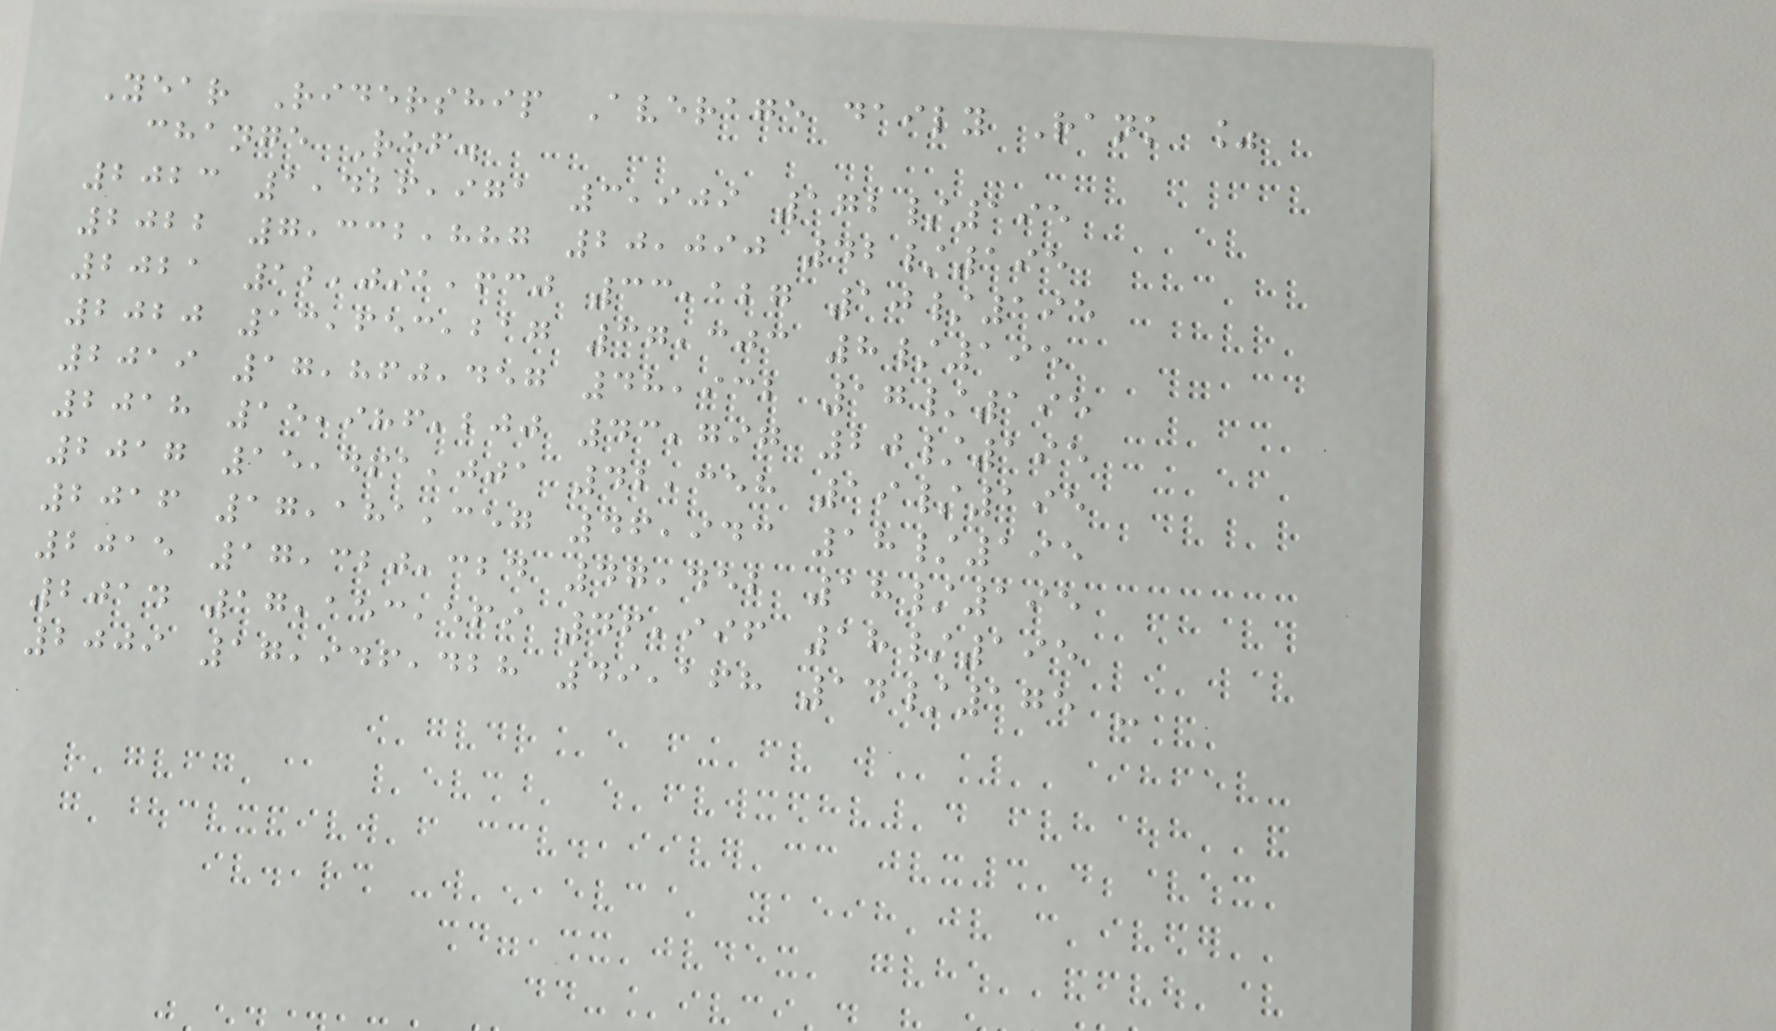Year Ridership Average daily Rank %
change Ref.
2023 1,426,971 3,909 172/195
2022 7,332,887 20,090 42/195
2021 12,091,630 33,127 10/195
2020 13,653,217 37,303 8/195
2019 17,860,457 48,932 17/195
2018 15,986,200 43,797 20/195
2017 15,461,001 42,358 19/195
2016 17,181,357 46,943 18/195
2015 17,320,324 47,452 18/195
2014 17,153,569 46,996 18/195
2009 17,946,428 49,168 14/175 -
